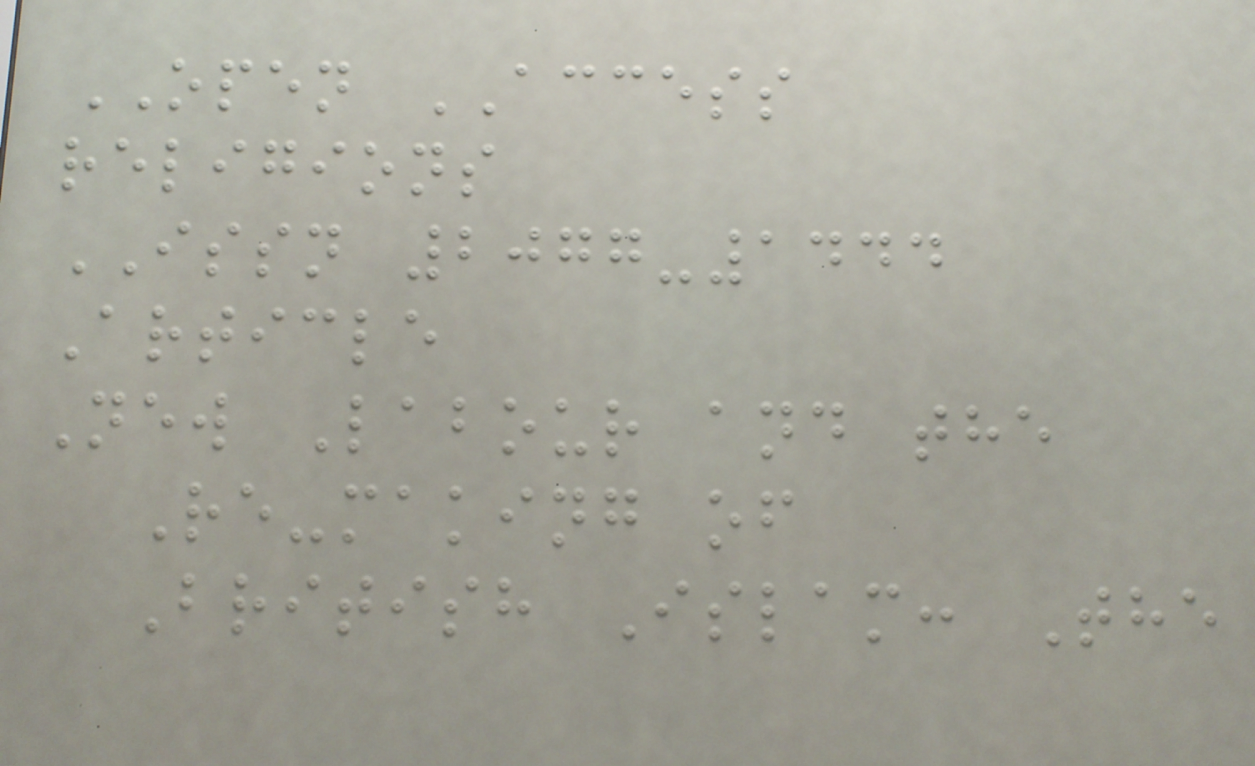OPEN ACCESS
religions
ISSN 2077-1444
Article
New Labour and the
Re-making of
British Islam: The
